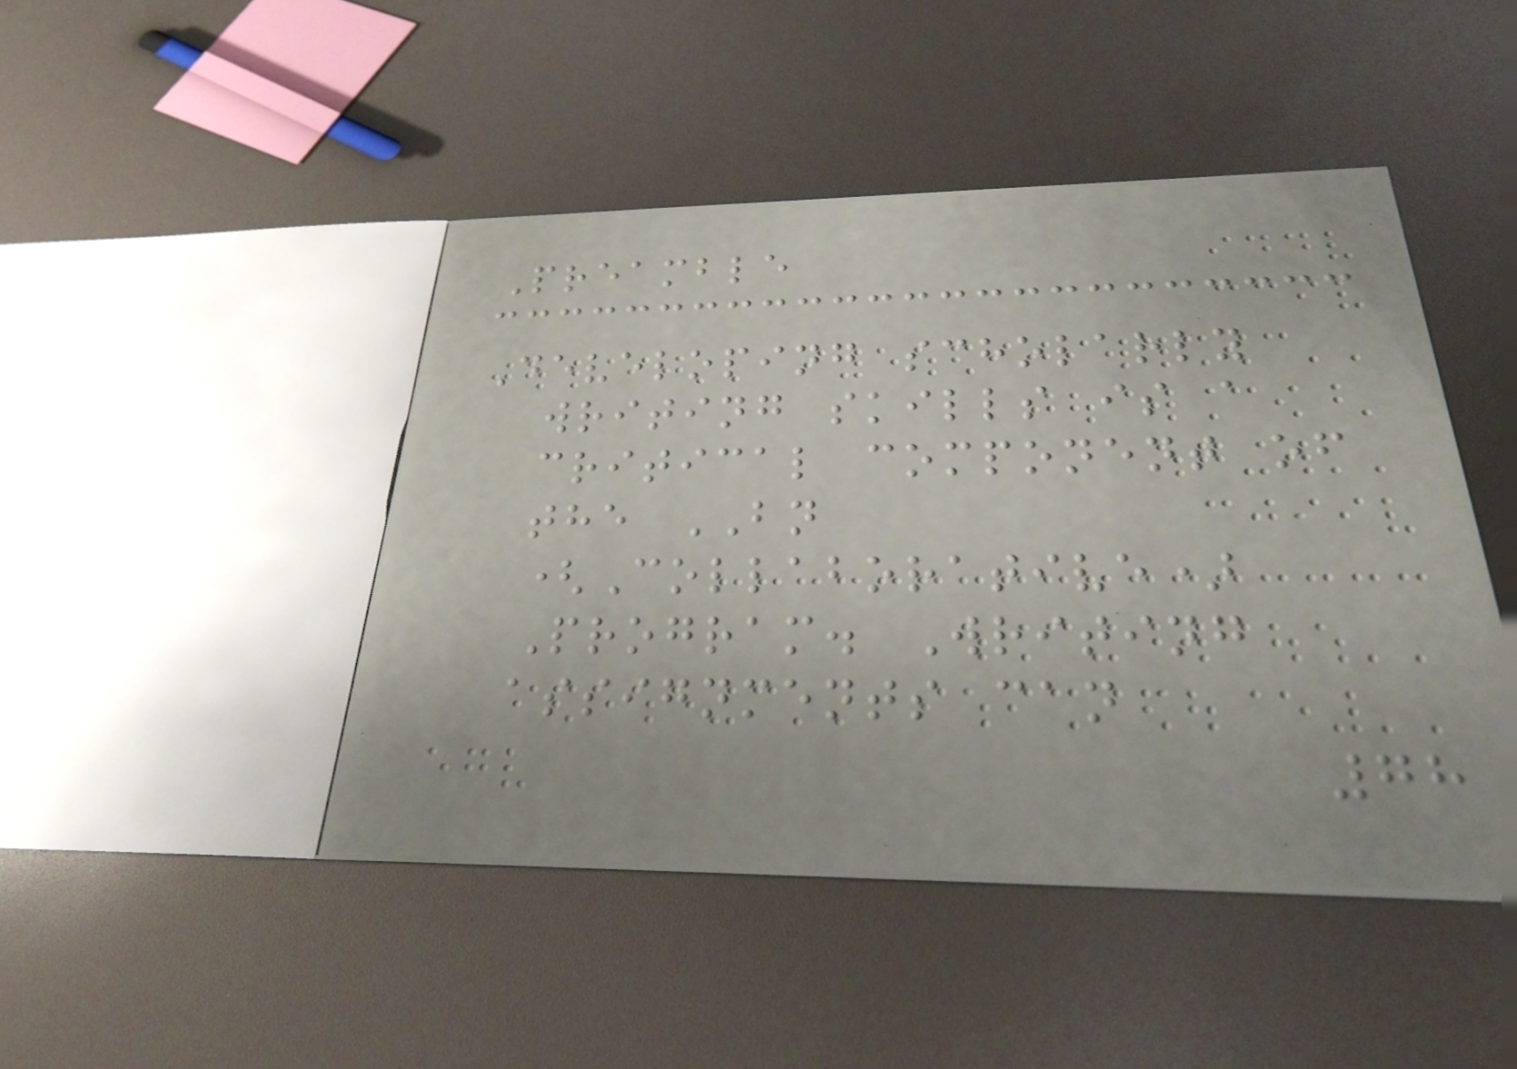Preamble
Developing scholarly
writing skills is a
critical component of
the BN
(Collaborative)
Program. Writing
assignments can
78
